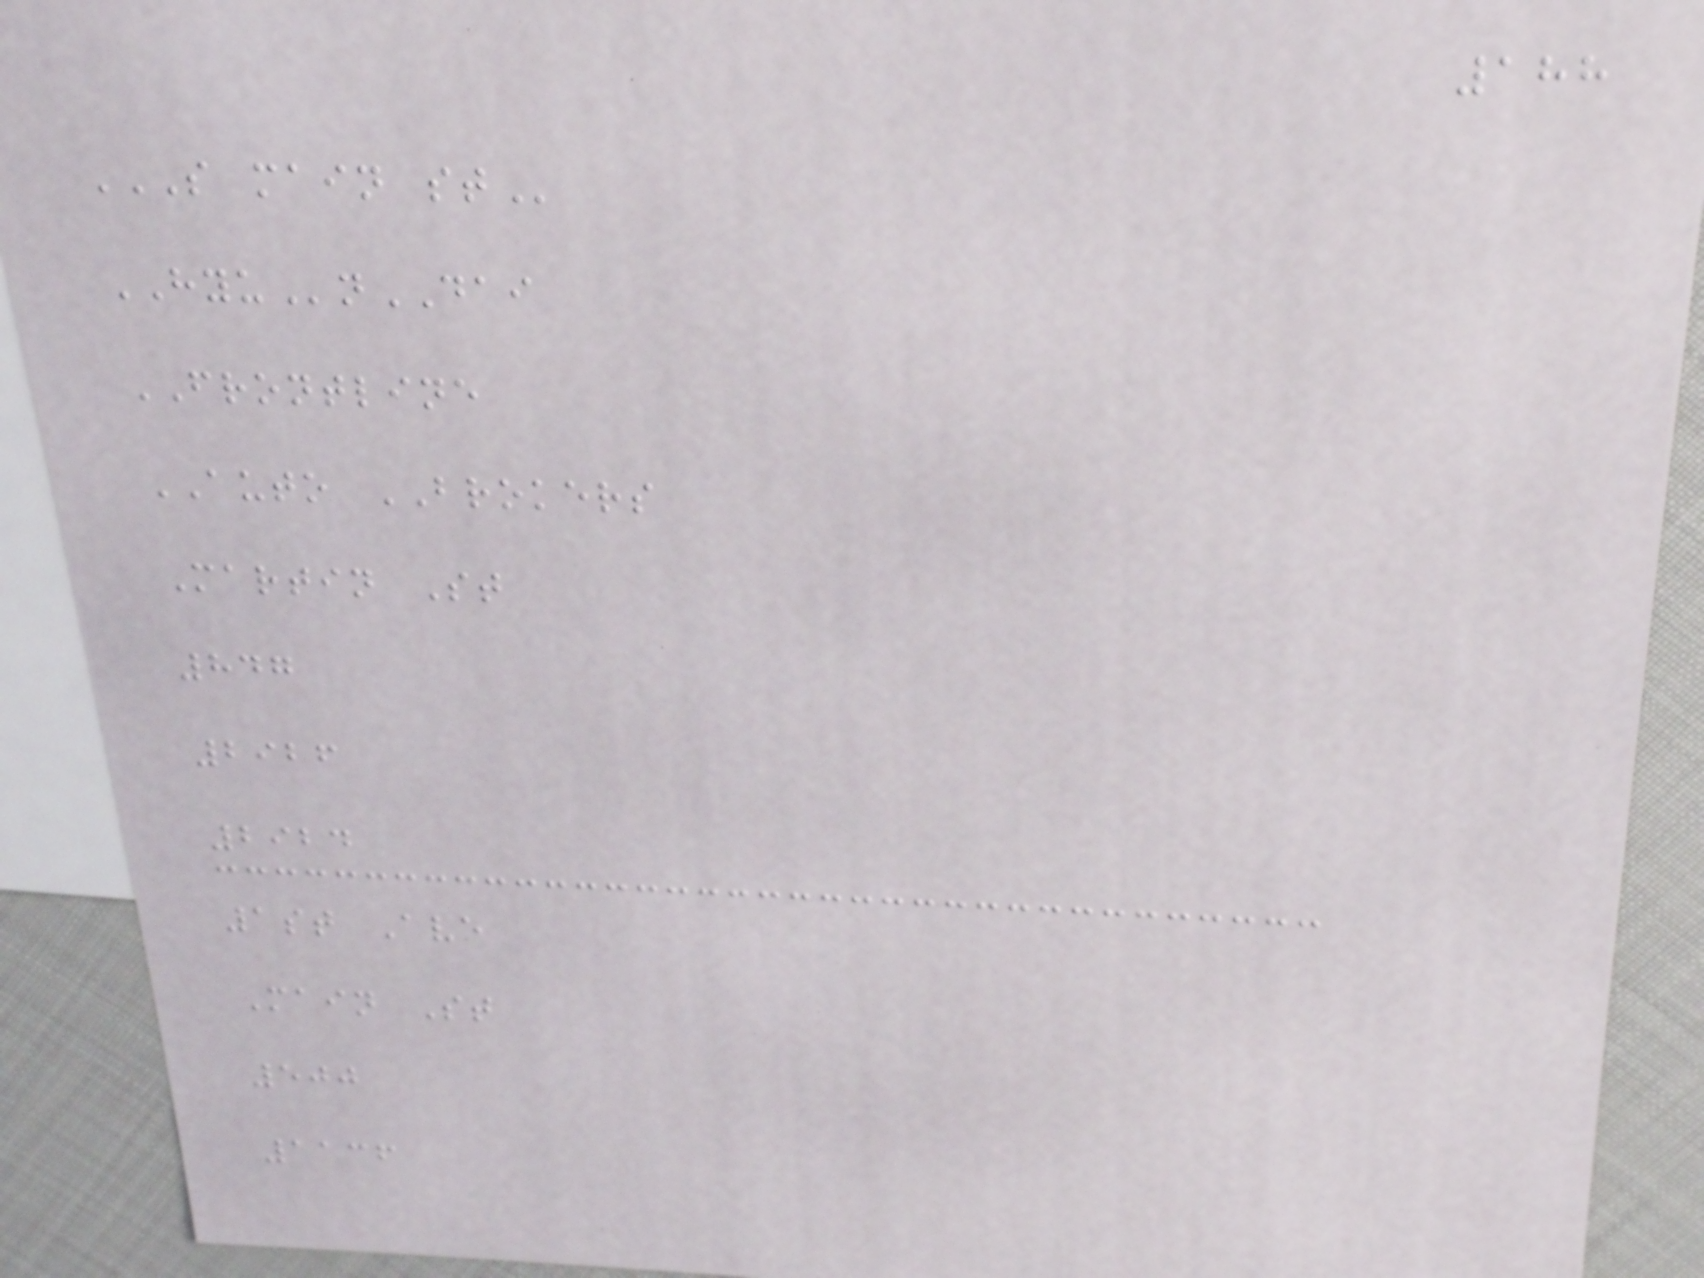188
S MAIN ST
HYUnDAI
FRONTLINE
AUTO BROKERS
Martin St
847
2926
2924
1st Ave
Main St
500
1136
